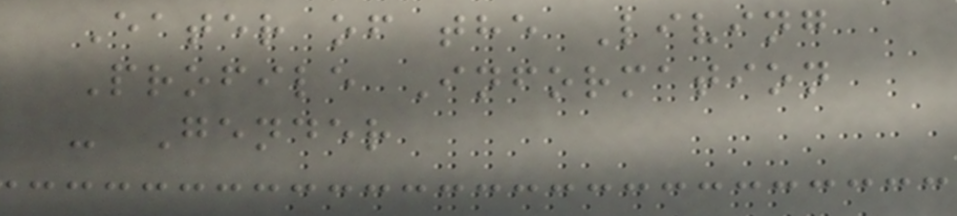Eater of the Living
Profile Information
- Gender
